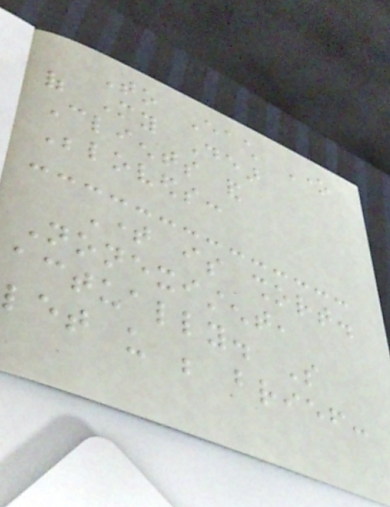To Each One
of My Dear
Clients and
Beloveds:
Time is short.
Nonexistent,
actually. So
let us be brief:
